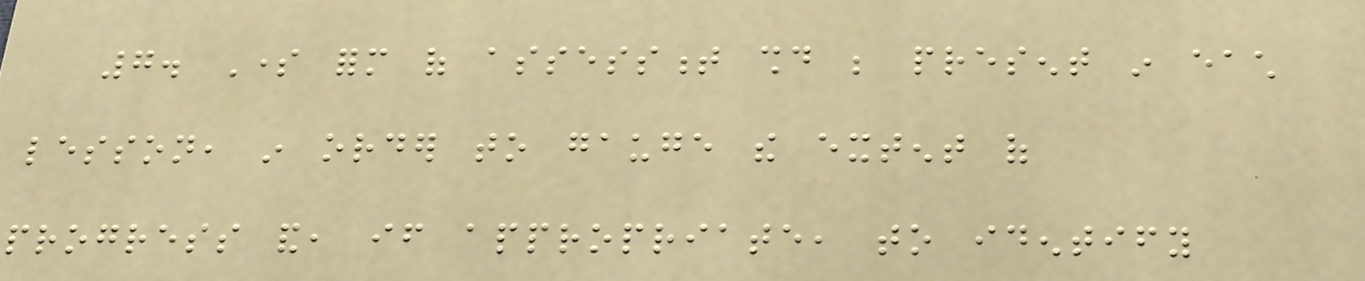7. Some form of assessment should be present in each
lesson, in order to gauge the extent of
progress and, if appropriate, to identify
